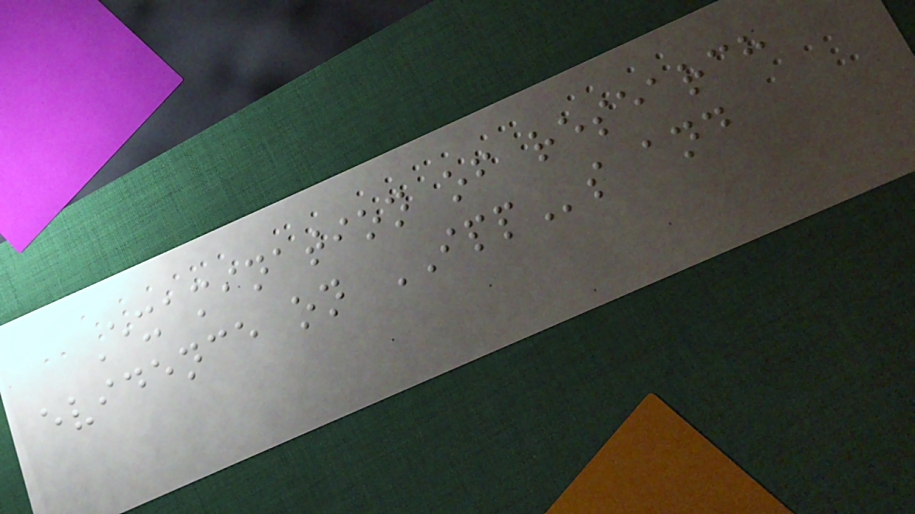Examination of research
evidence on IPPs and
